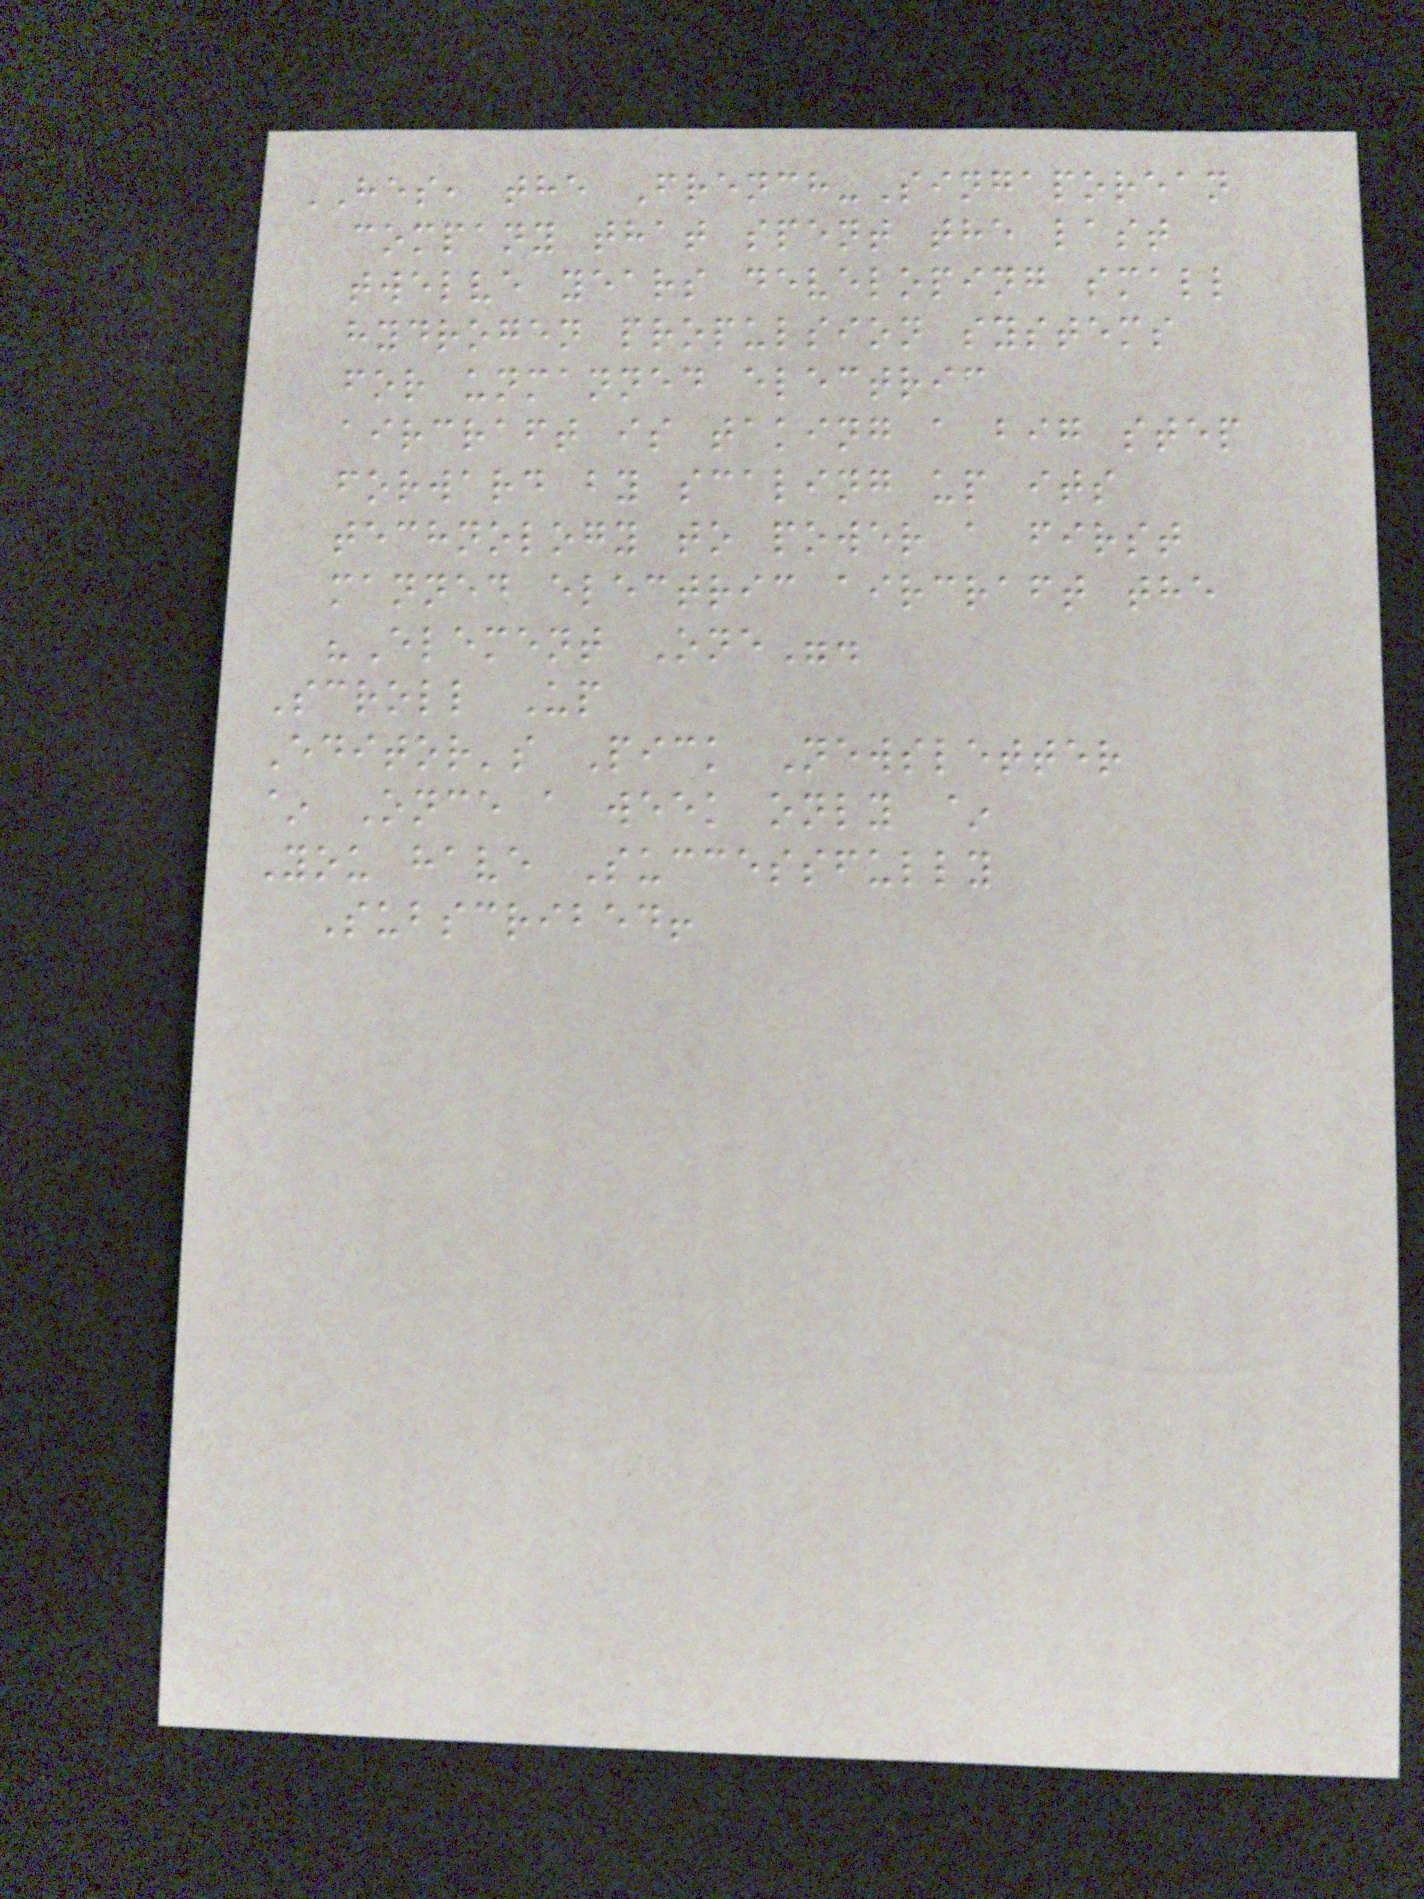HES, the French-Singaporean
company that spent the last
twelve years developing small
hydrogen propulsion systems
for unmanned electric
aircraft is taking a big step
forward by scaling up its
technology to power a first
manned electric aircraft the
"Element One".
Scroll Up
Editor's Pick Newsletter
~ Once a week only ~
You have Successfully
Subscribed!
